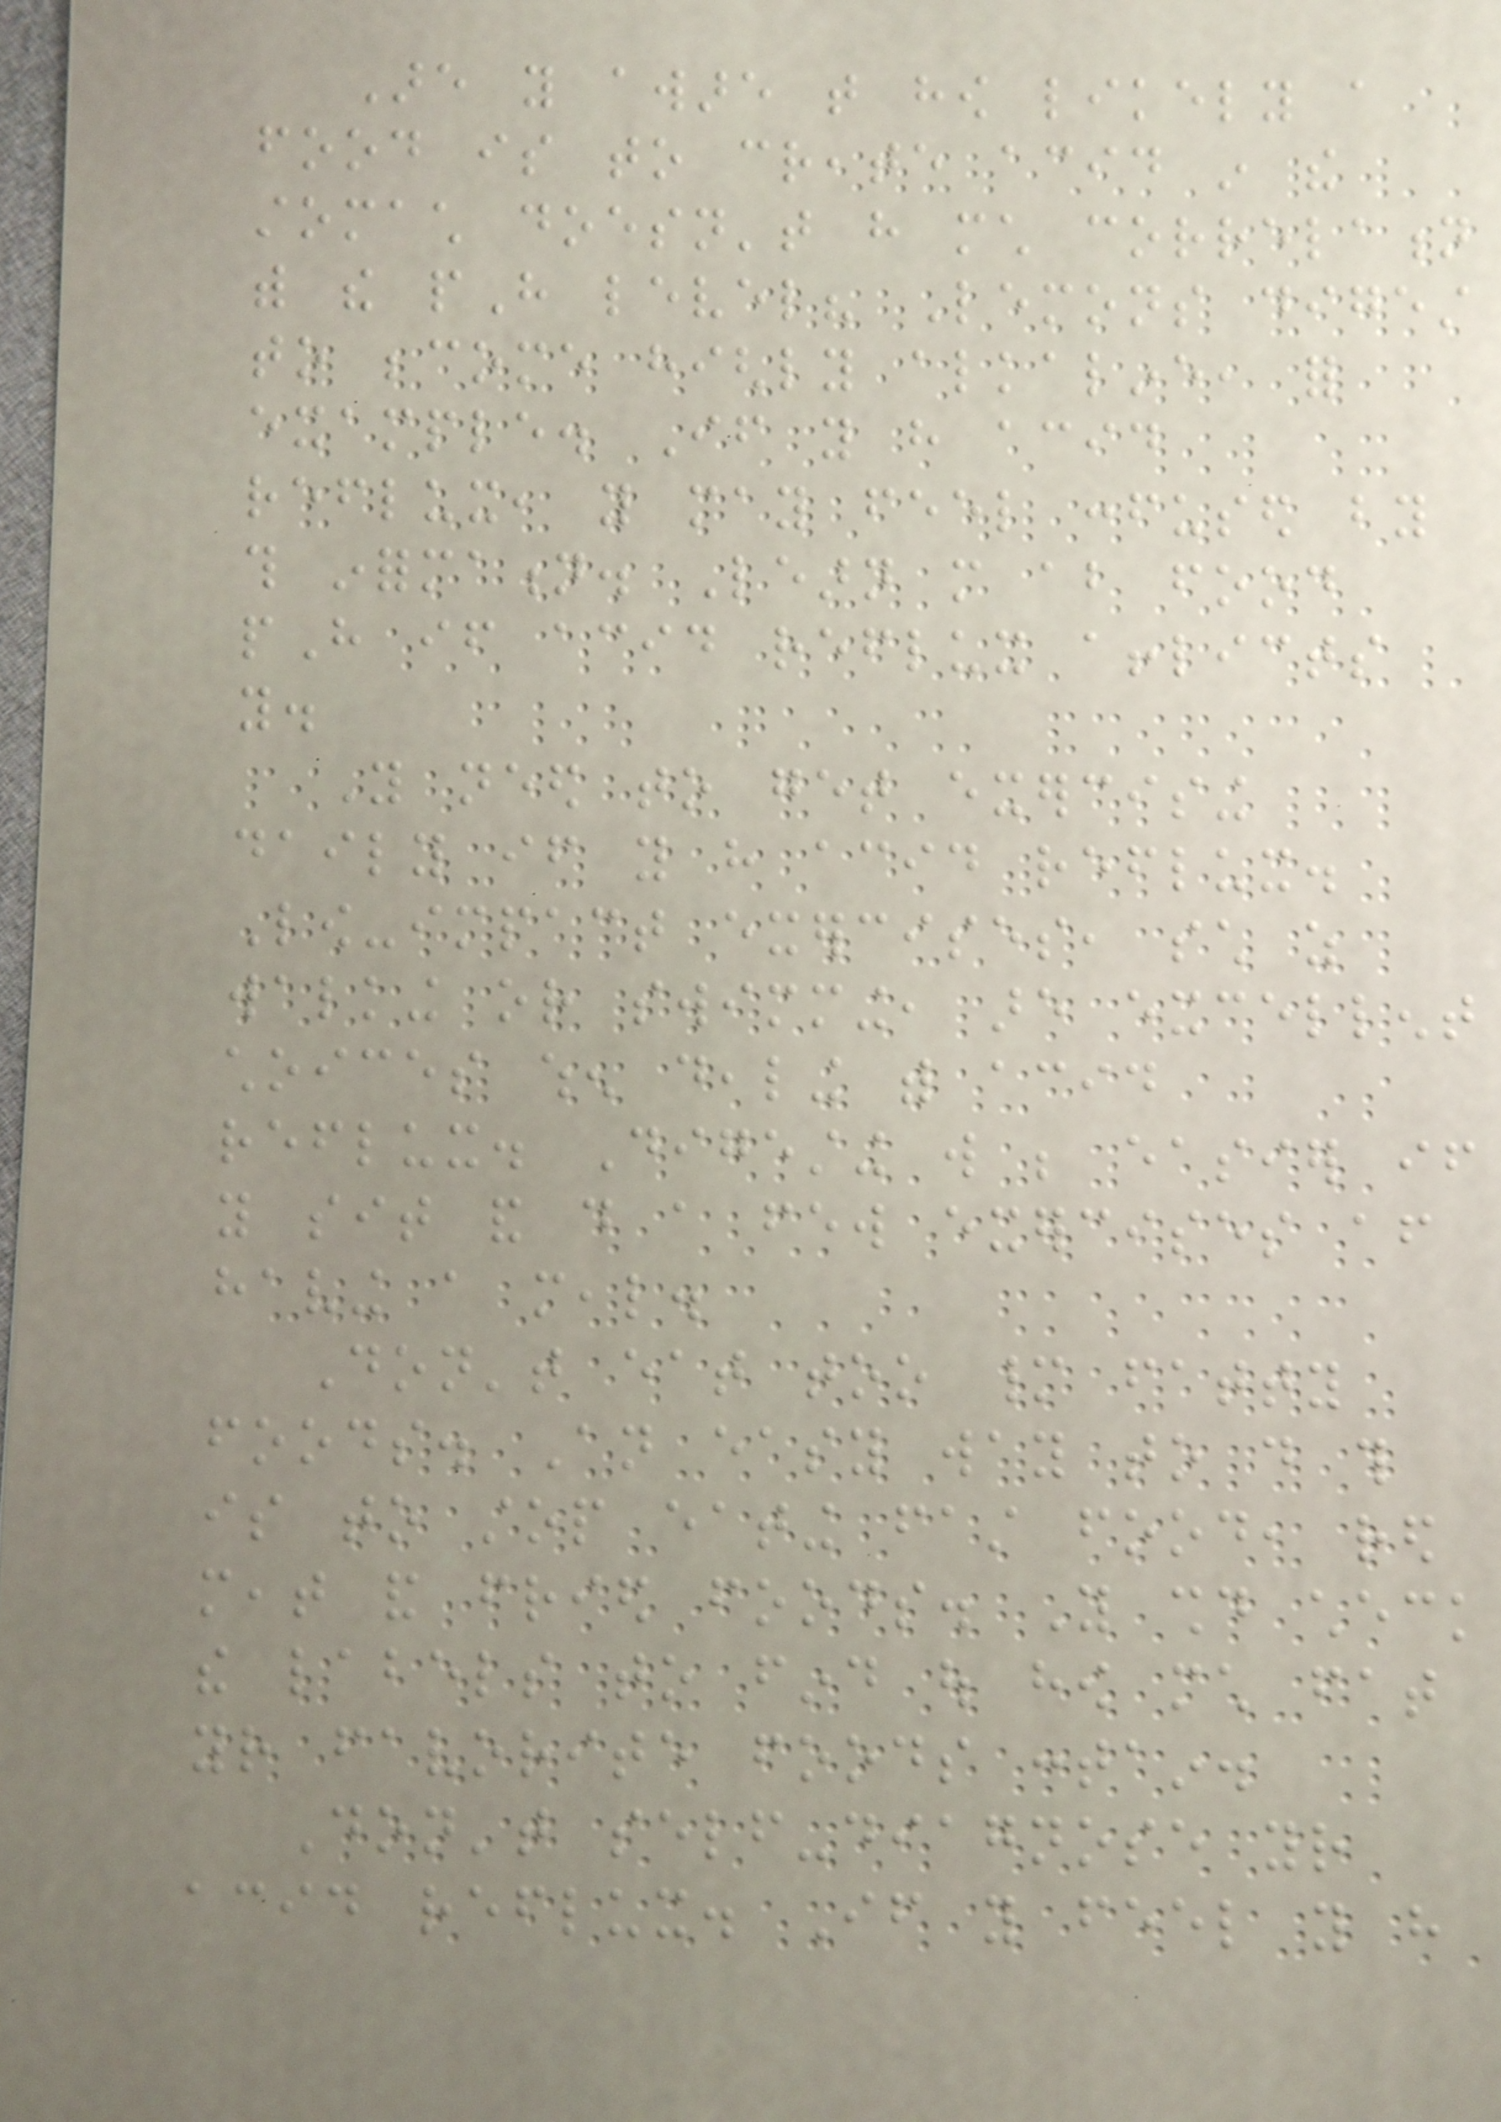Are you aware that how likely a
food is to create acid in the
stomach doesn't have much correlation
with the pH level? Lemons digest
to become highly alkaline, for
example. If you have acid
reflux, you may feel confused by
this information. Learn more about food
pH if acid reflux afflicts
you.
You need to get exercising
daily if you have acid reflux.
Low-impact exercises, such as
walking or swimming, are excellent
choices when dealing with acid
reflux. Digesting will be easier if
you sit and do a few exercises after
having a meal.
Don't eat too many fatty
foods. An easy way to do this
is to stop eating fast food, red
meat and fried foods. You should check
the labels to find out how much fat
your favorite foods contain.
Don't self-diagnose your
acid reflux. If you feel you have
